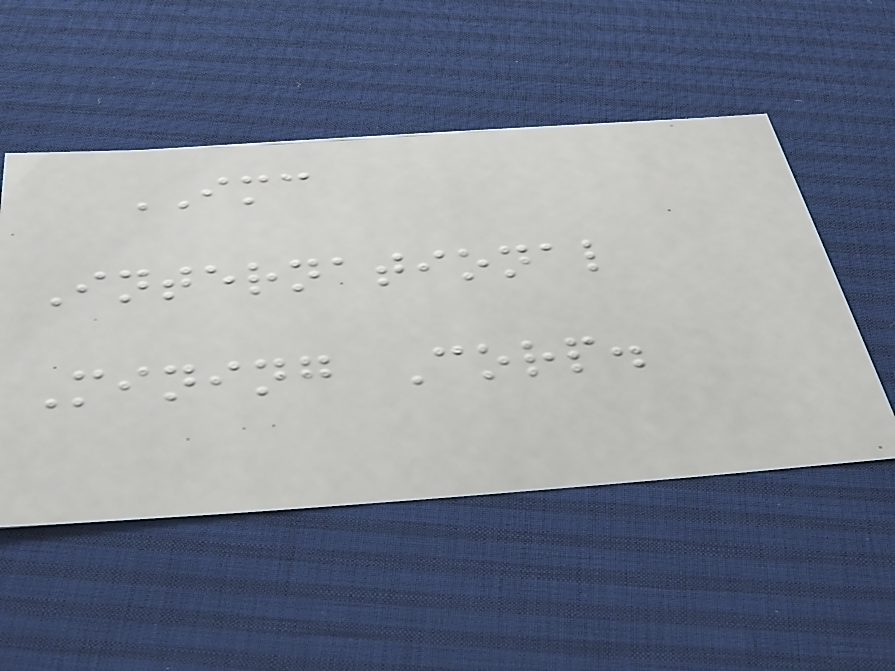IMC
International
Mining Corp.
